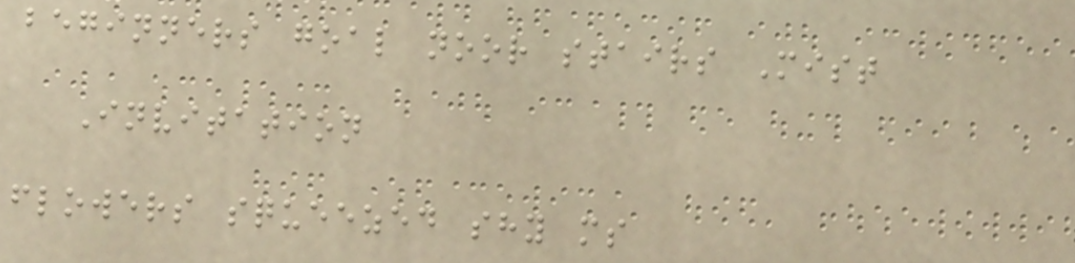beginners goal noor stairs Mist
Invitation
flowers squeezed shy ms
